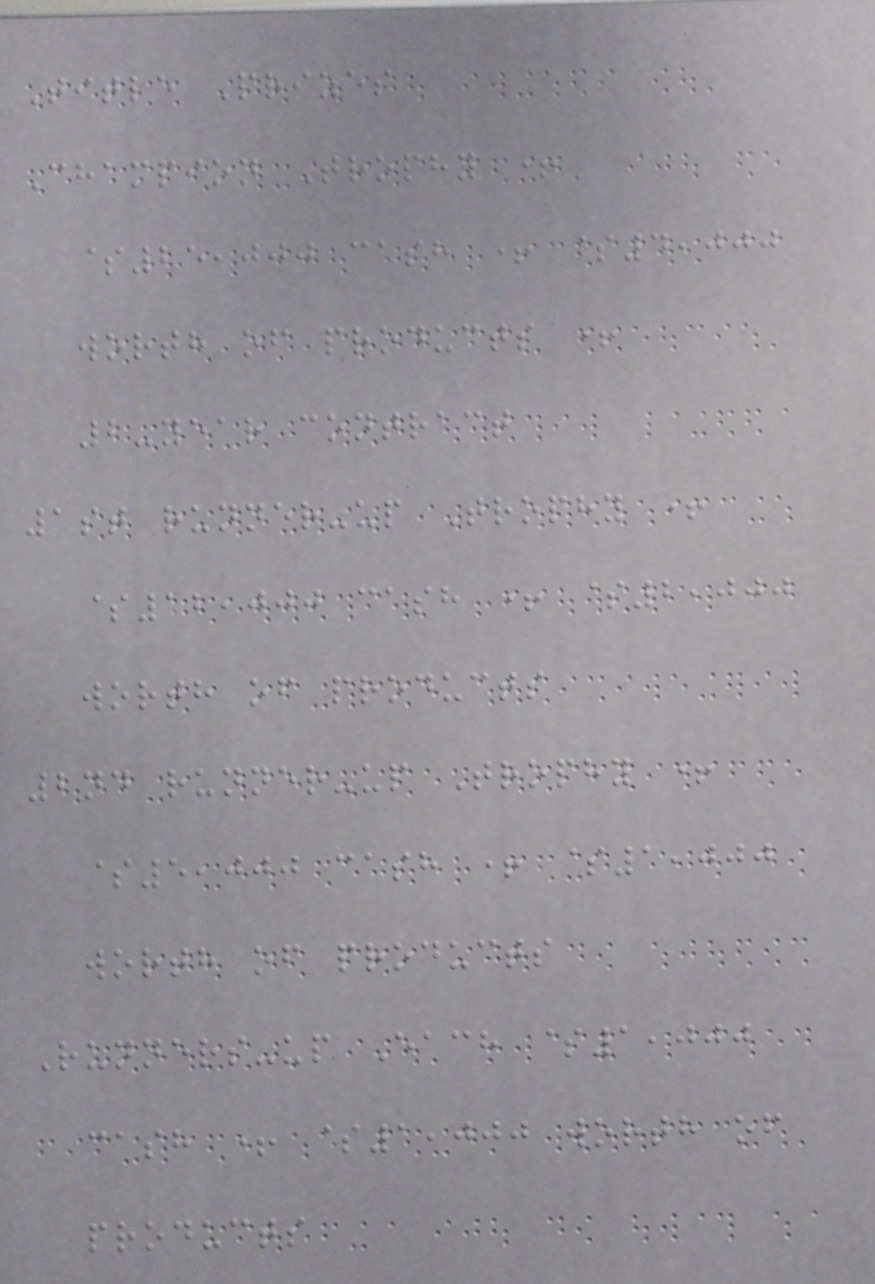Title Prizes
Champion Trophy +
$25,000 cash + $4,000
worth of products +
2-year contract
1st runner-up Trophy +
$12,000 cash + $2,000
worth of products
2nd runner-up Trophy +
$5,000 cash + $1,000
worth of products
Runners-up Each $1,000
cash + $1,000 worth of
products
